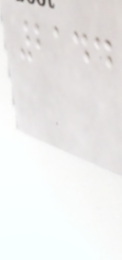2144
